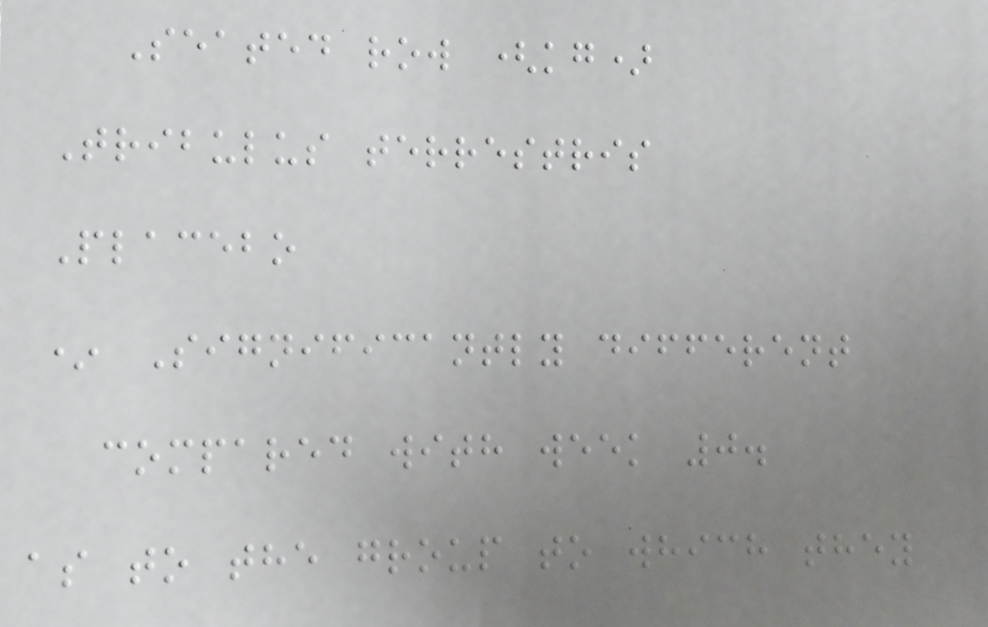Seated row (kg)
Tribulus terrestris
Placebo
* Significantly different
compared with week 0.
as to the group to which they
